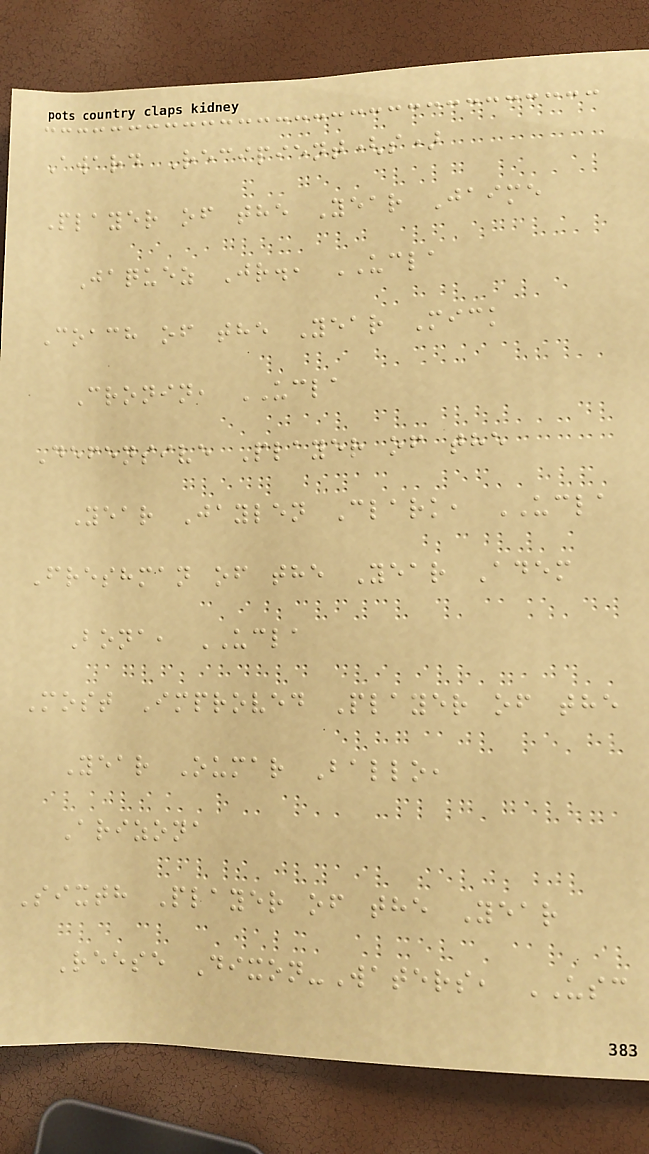Award Recipient(s)
Player of the Year Jaime
Jaquez Jr., UCLA
Coach of the Year Mick
Cronin, UCLA
Defensive Player of the
Year Jaylen Clark, UCLA
Freshman of the Year Adem
Bona, UCLA
Most Improved Player of the
Year Oumar Ballo,
Arizona
Sixth Player of the Year
Reese Dixon-Waters, USC
